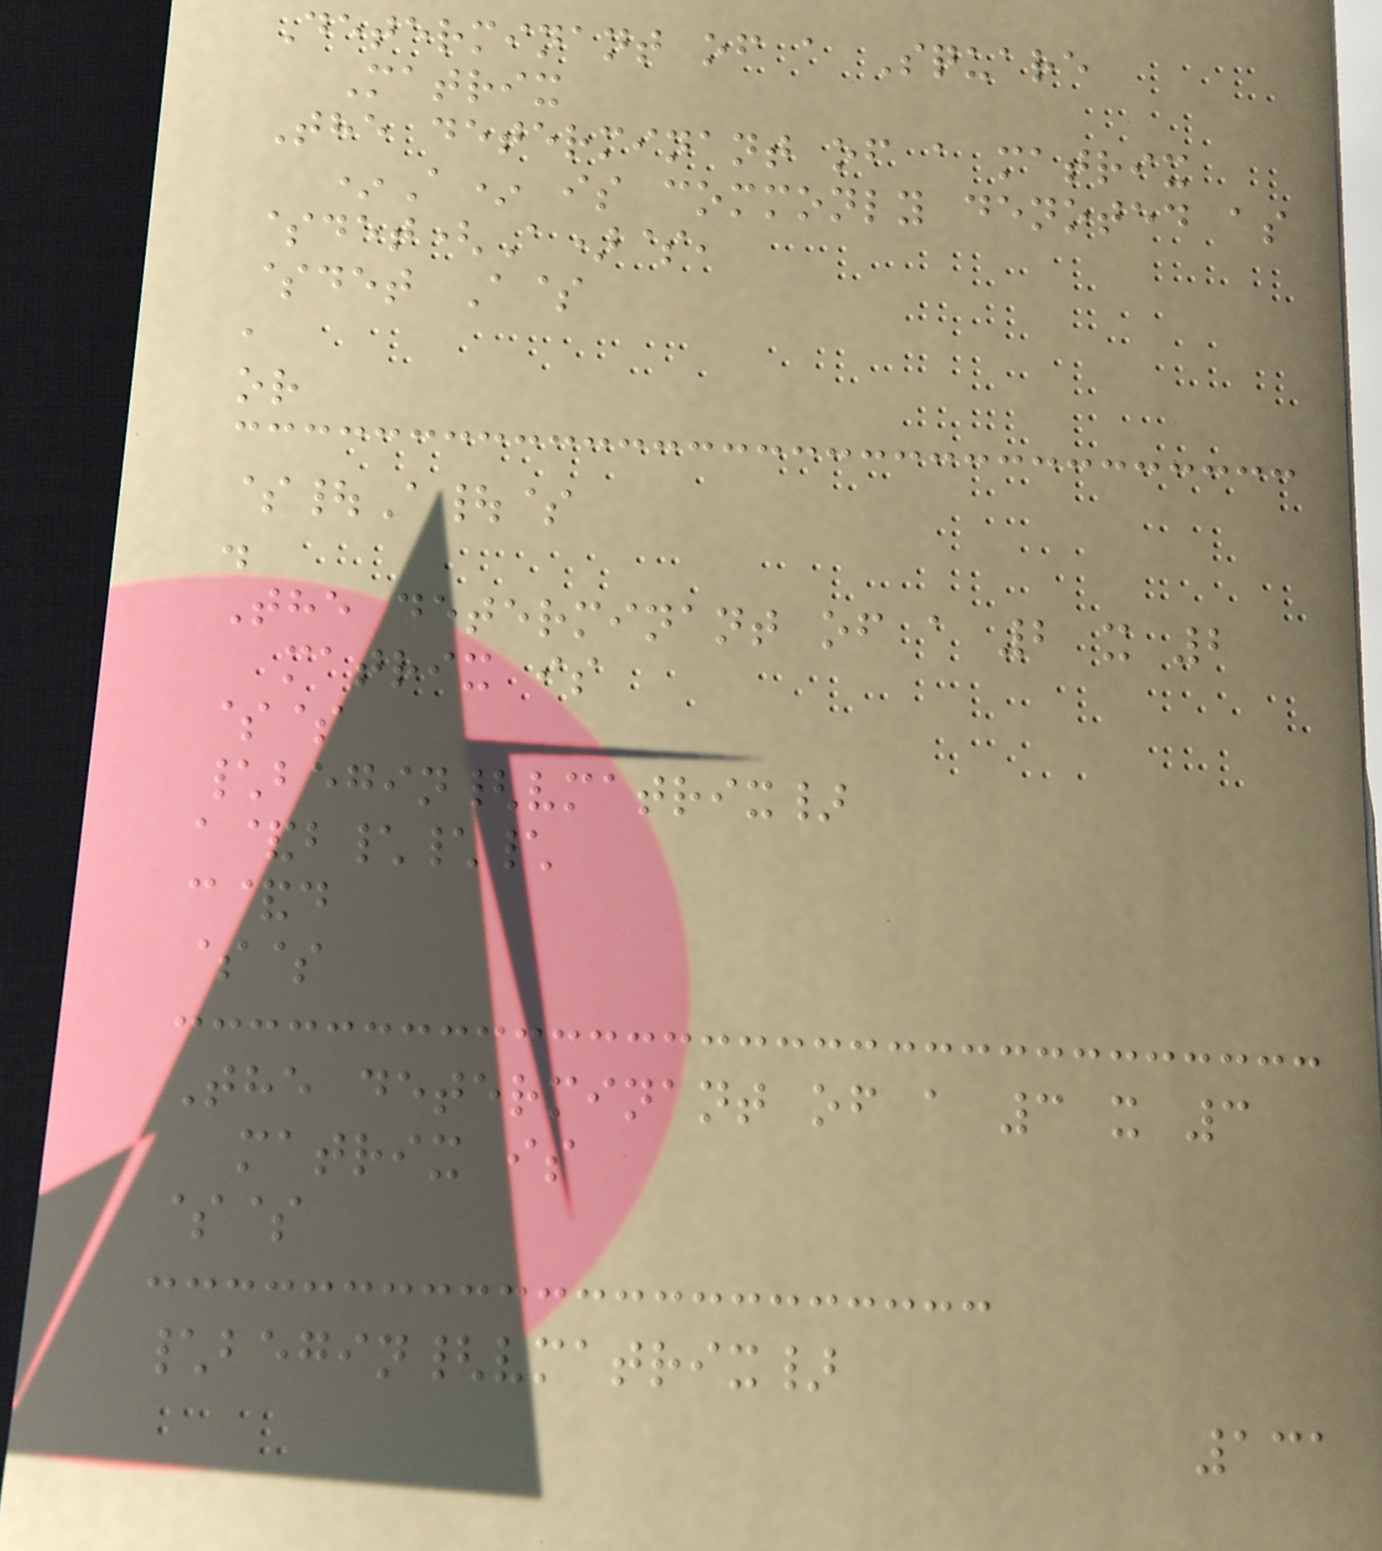Determinant of a Square
Matrix
The determinant of a matrix
*A* is commonly denoted as
$det(A)$,
$det A$
,
or
$|A|$
.
The determinant of a 2 x 2
matrix is
$$
\begin{vmatrix}
a&b\\\
c&d
$$
The determinant of a 3 x 3
matrix is
$$
\begin{vmatrix}
131
